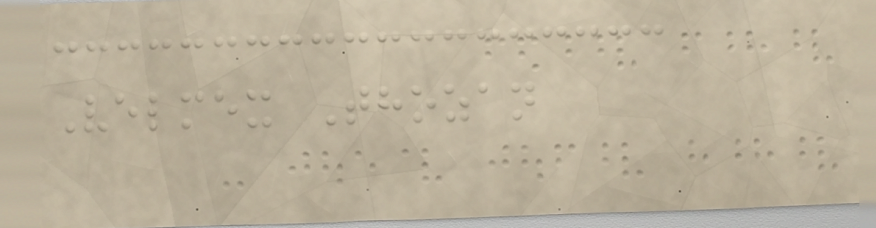Velmex Thozan
